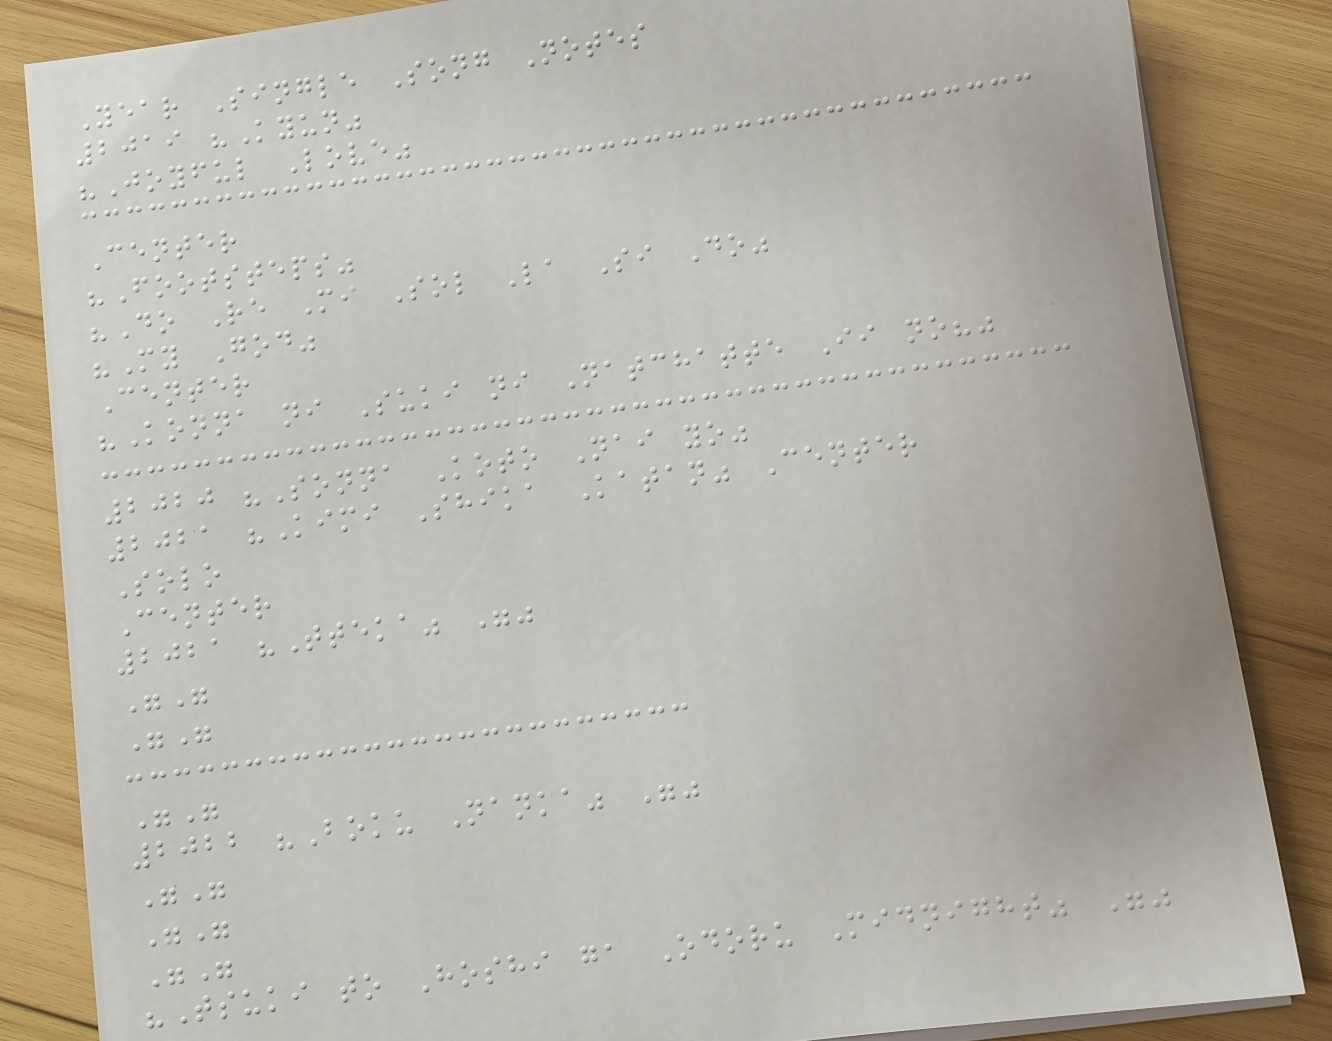Year Single Song Notes
2019 "Kyun"
"Joyful Love"
Center
"Footsteps"
"Do Re Mi Sol La Si Do"
"My God"
Center
"Konna ni Suki ni Natchatte Ii no?"
2020 "Sonna Koto Nai yo"
2021 "Kimi Shika Katan" Center
Solo
Center
2021 "Tteka" ""
""
""
""
2022 "Boku Nanka" ""
""
""
""
"Tsuki to Hoshi ga Odoru Midnight" ""
